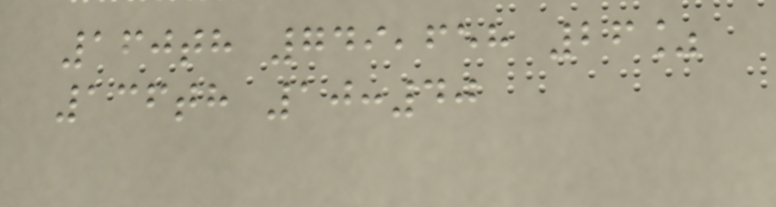160th 749,658 26%
136th 10:40
